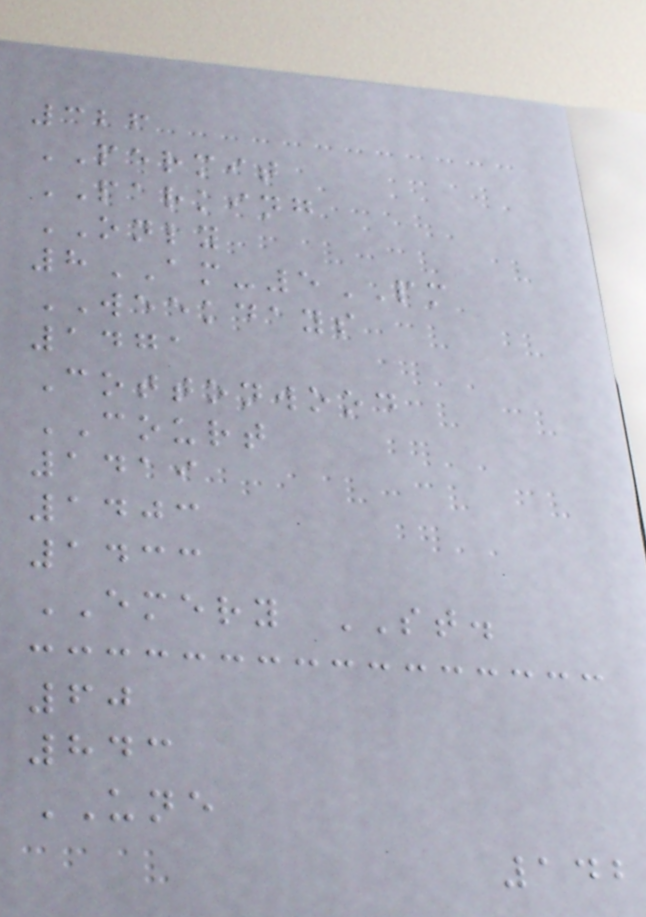326
PERMIT
PARKING
ONLY
8AM-5PM
WEEKDAYS
1471
Cottonwood
COURT
1419
1403
1433
EMERY ST.
60
843
UNE
142
